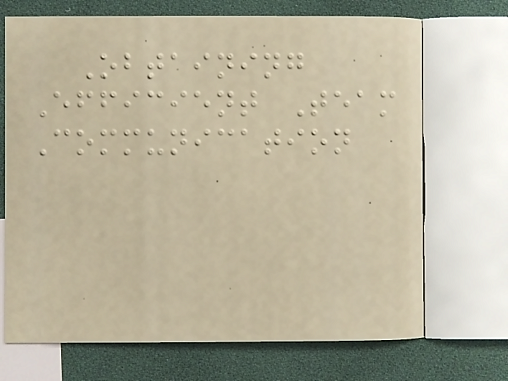Obtaining
Efficient Team
Communication
